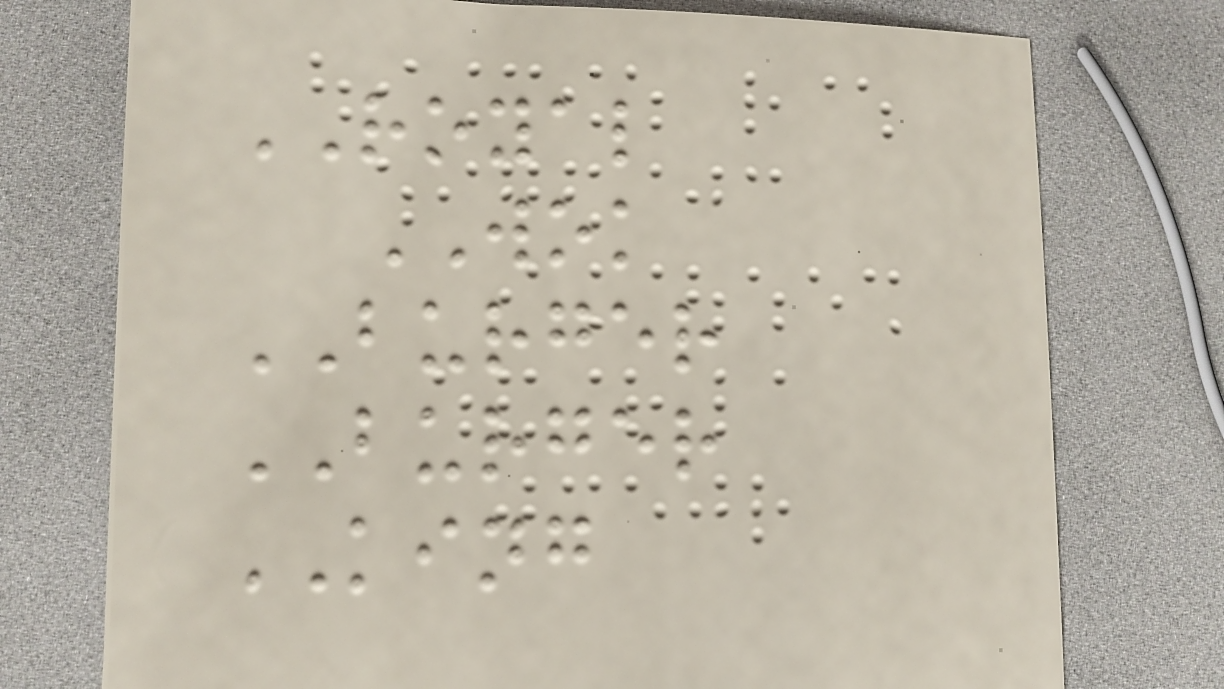ROYAL
WOK
BURGER
BURGER
KING
